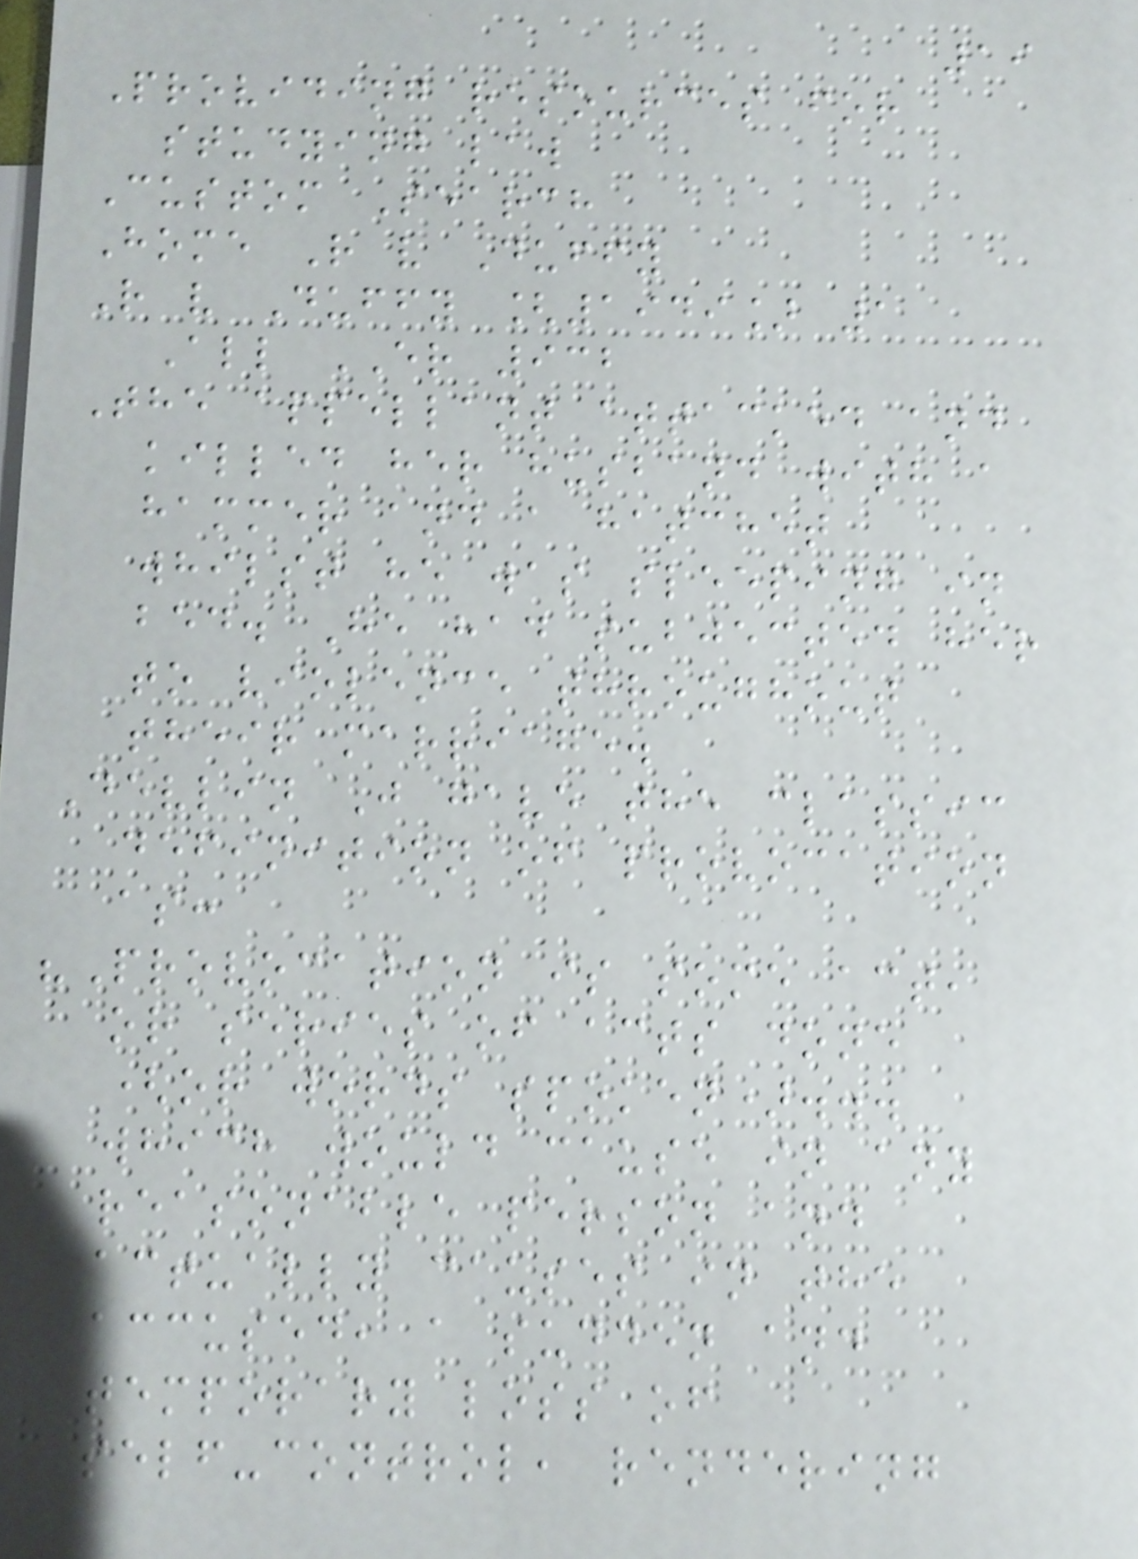19
Providing resources for
studying law
Custom Search
Home R v Duffy
R v Duffy [1949] 1
All ER 932
The appellant attacked and
killed her husband with a
hammer and a hatchet
whilst he was sleeping in
bed. He had subjected her
to violence throughout
their marriage.
Devlin J gave the classic
definition of provocation
as:
"Provocation is some act,
or series of acts done
(or words spoken)...
which would cause in any
reasonable person and
actually causes in the
accused, a sudden and
temporary loss of
self-control, rendering
